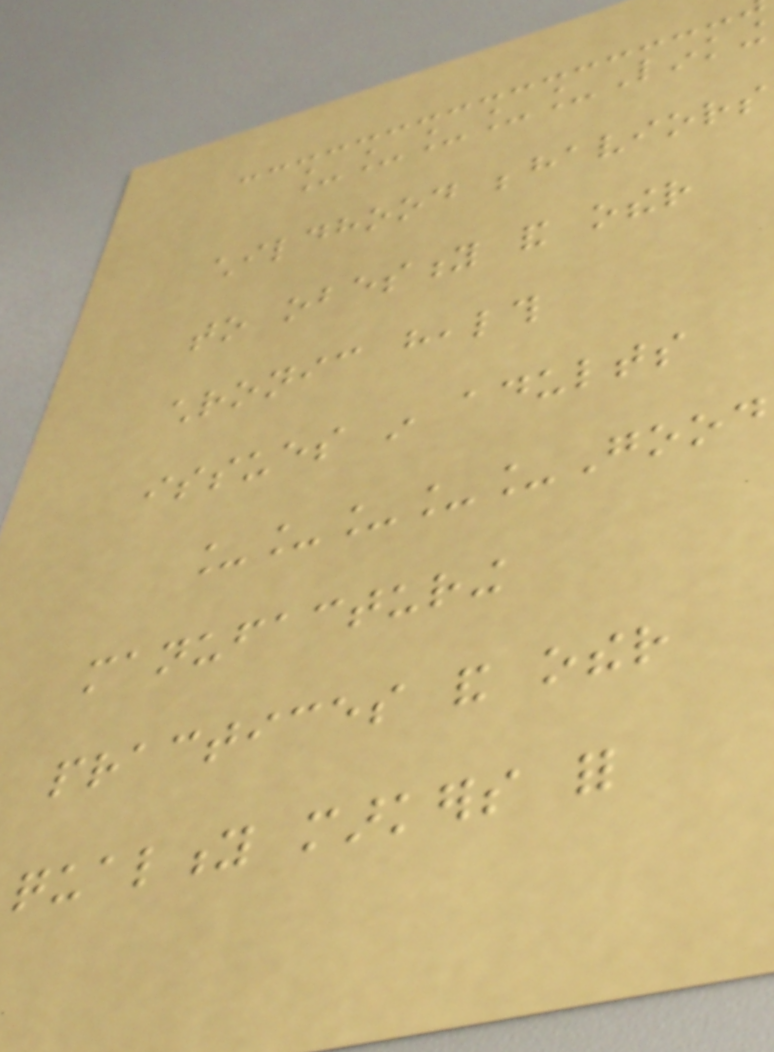_____Linking
childhood behaviors
to obesity and other
chronic health
issues in adults
_____Good
manufacturing
practices and other
quality markers for
